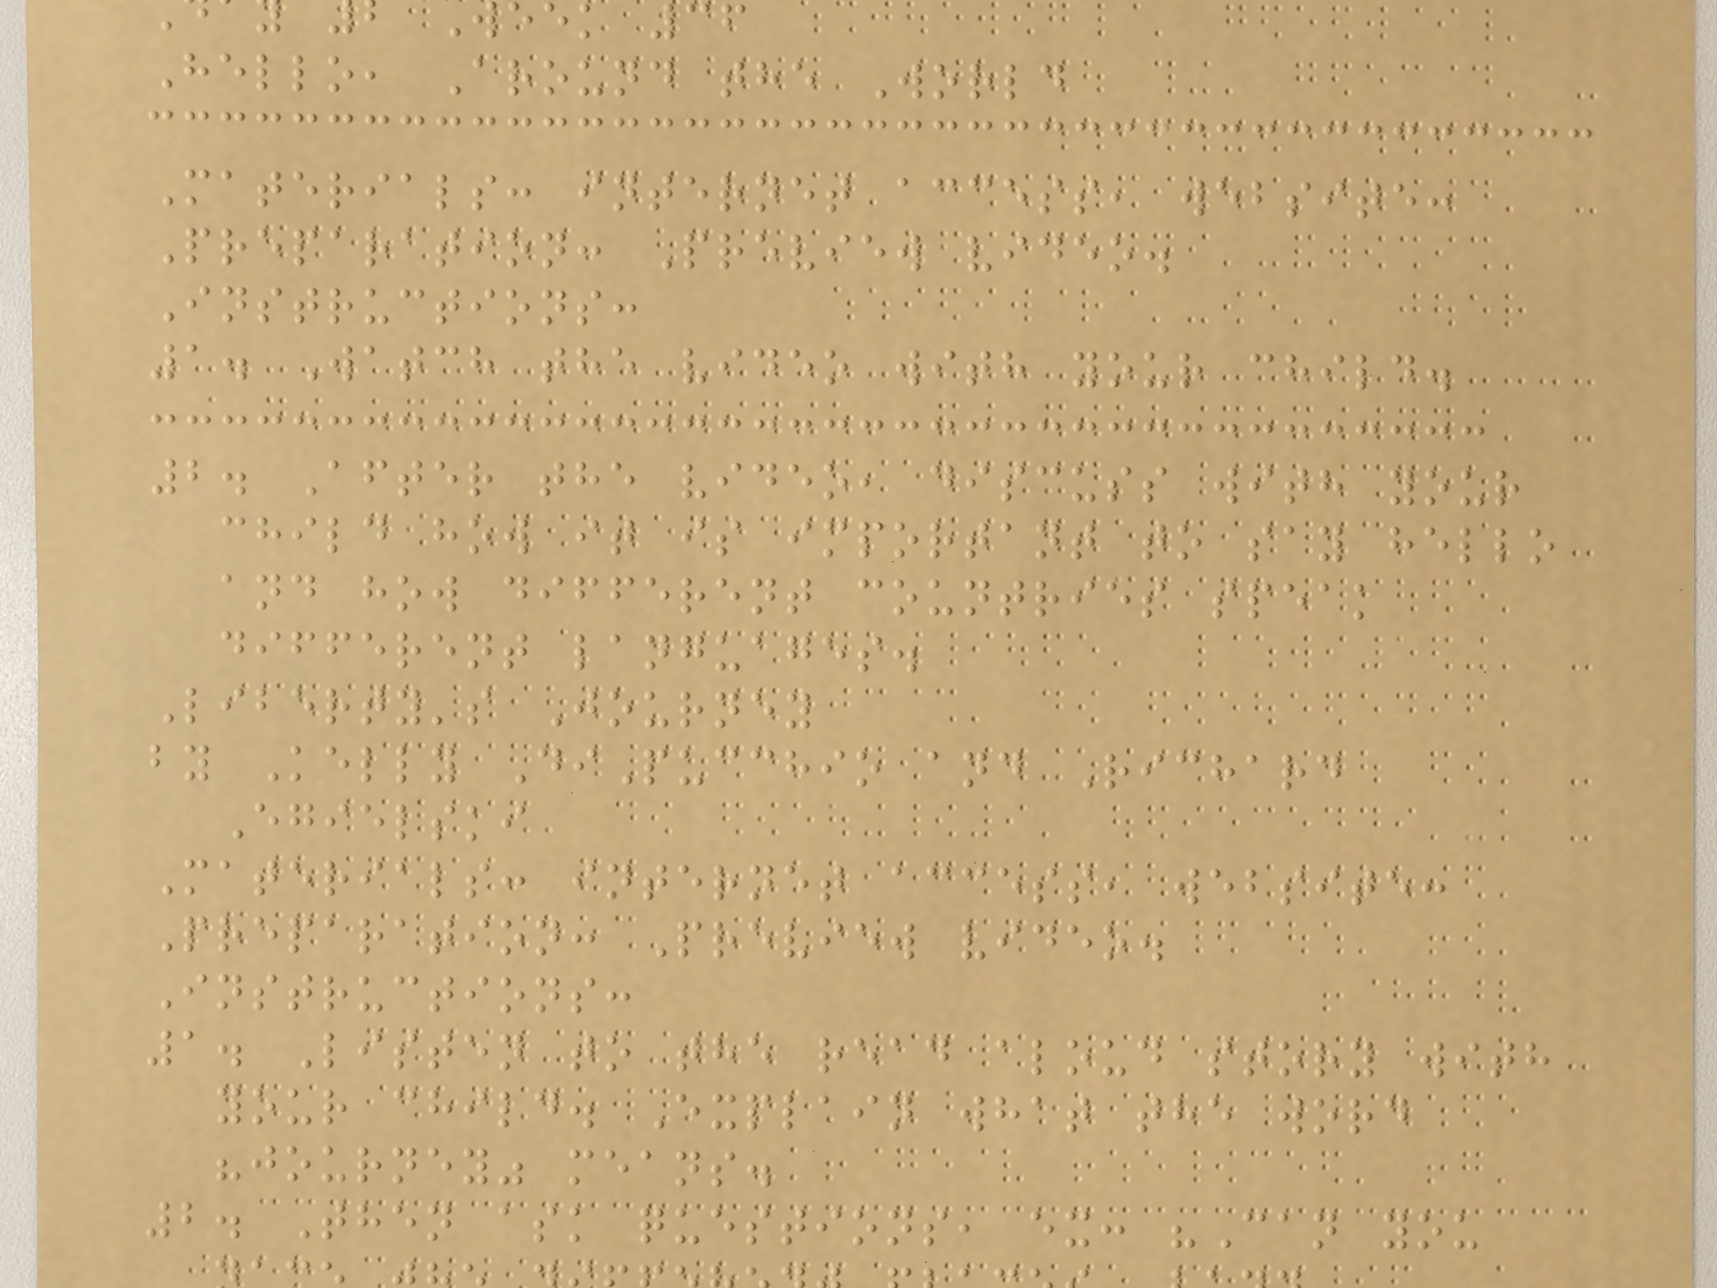eek 36
Hello, Around the World
Materials: internet access, website:
Preparation: Preview video.
Instructions:
1. Watch the video with your child.
2. After the video, discuss with your
child how it is important to say hello
and how different countries speak
different languages.
Liberty's Journey
by Kelly DiPucchio and Richard
Egielski
Materials: internet access, website:
Preparation: Preview video.
Instructions:
1. Listen to the read aloud story with
your child. Explain what the word
"journey" means.
2. Then ask questions, ex: "Can you
